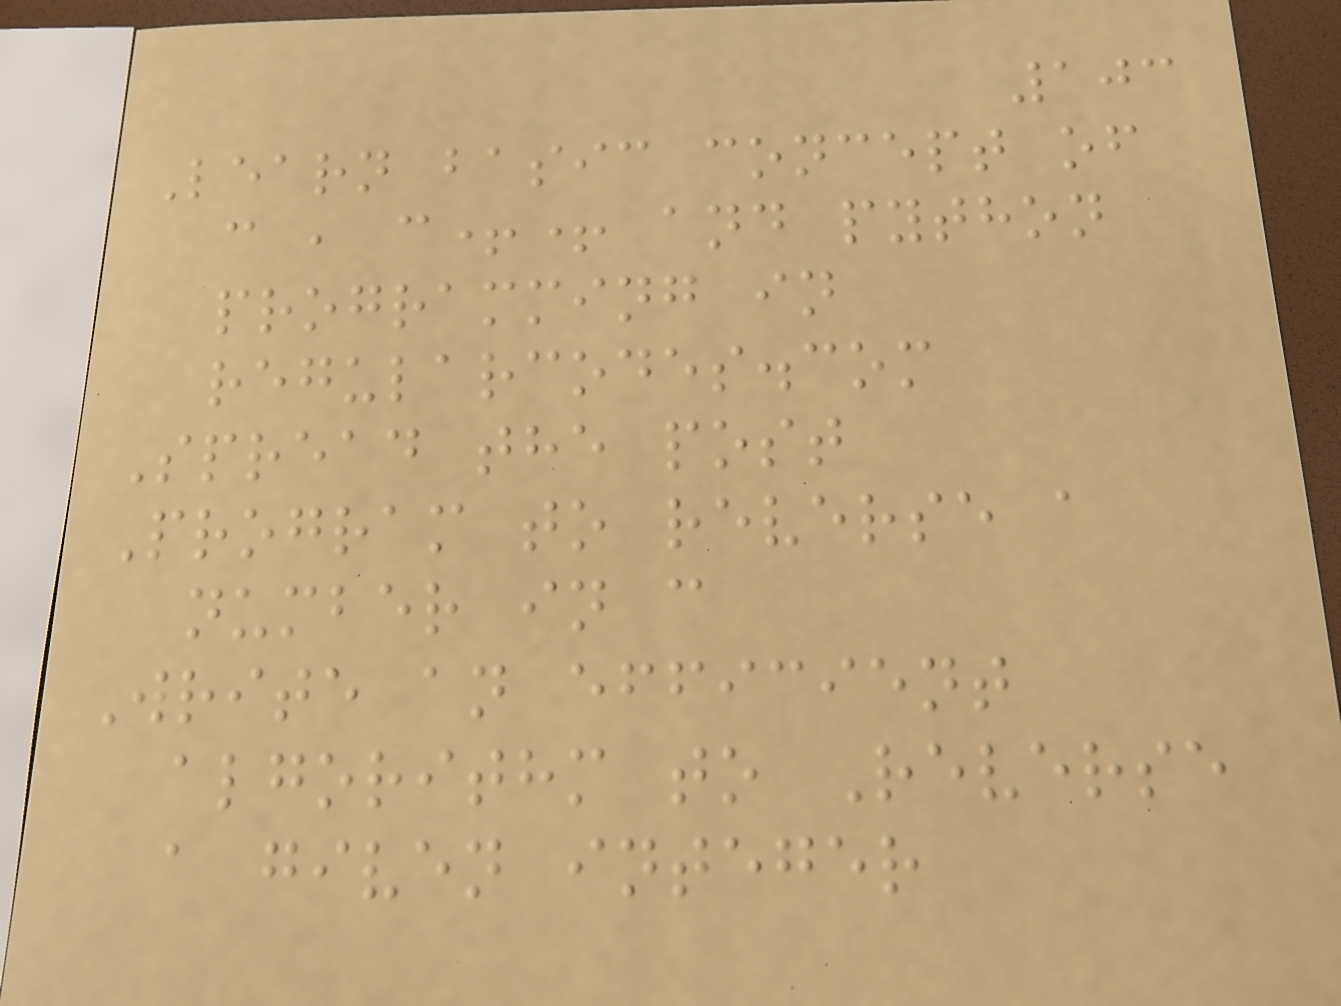103
Learn basic concept of
c , c++ and python
programming in
regularcodes.com
Spread the post
Program to reverse a
number in c
Write an efficient
algorithm to Reverse
a given integer
